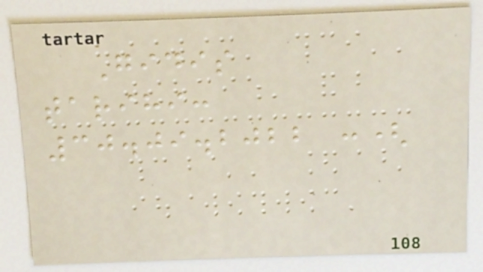Gidis
tarihi:
30.09.2022 :(
